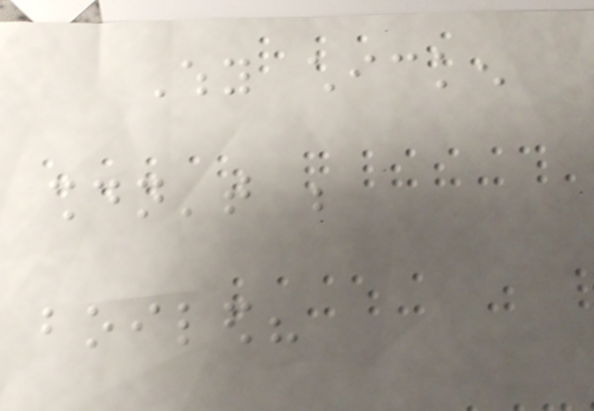Why chicken
shouldn't be
boiled?
